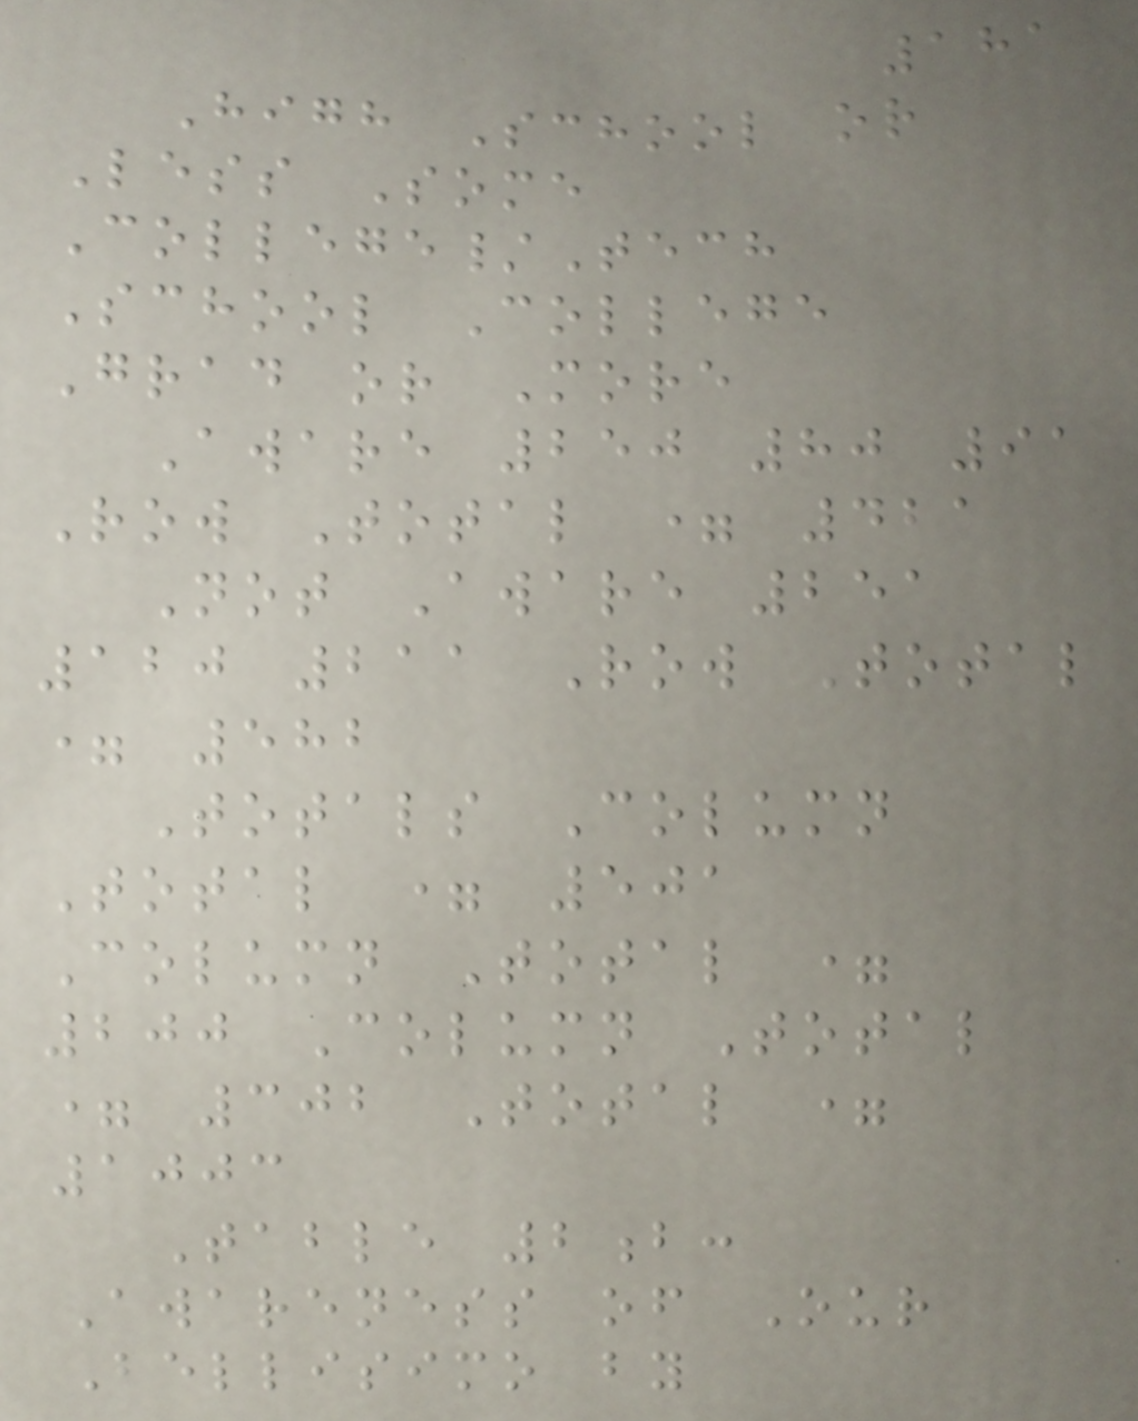181
High School or
Less Some
College/Tech
School College
Grad or More
Aware 250 80 91
Row Total = 421
Not Aware 251
120 211 Row Total
= 582
Totals Column
Total = 501
Column Total =
200 Column Total
= 302 Total =
1003
Table 2b:
Awareness of Our
Bellisimo by
